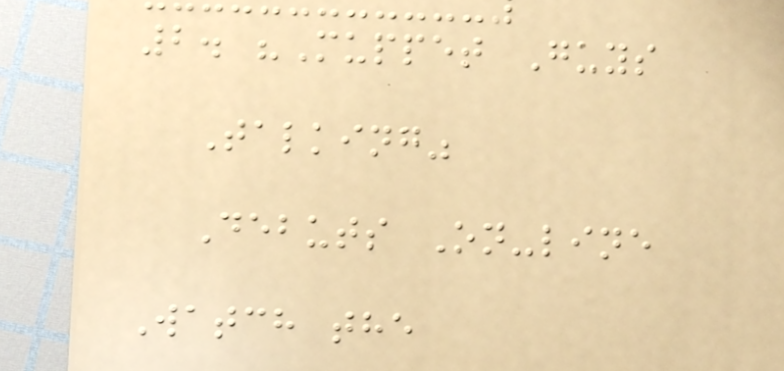2. "Muppet Guys
Talking"
Debuts On-line
Watch the
